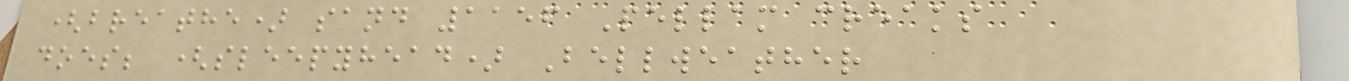(breathe) sand 1156 Pellam creaks
does; (sleepyhead) Bellweather
